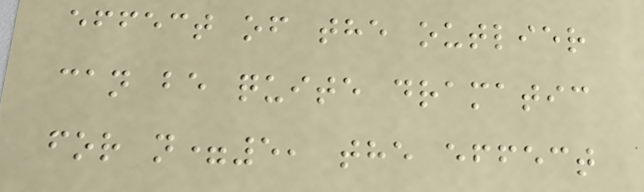effect of the outlier
can be quite dramatic
for n=5, the effect
